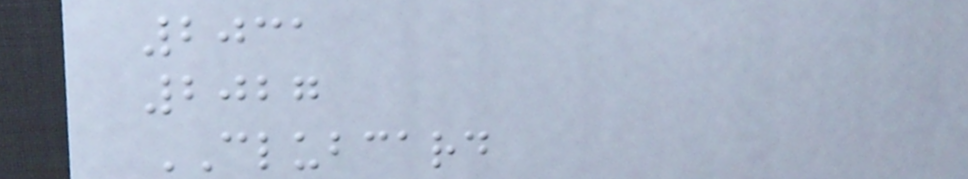2031
2027
CLUBCARD
